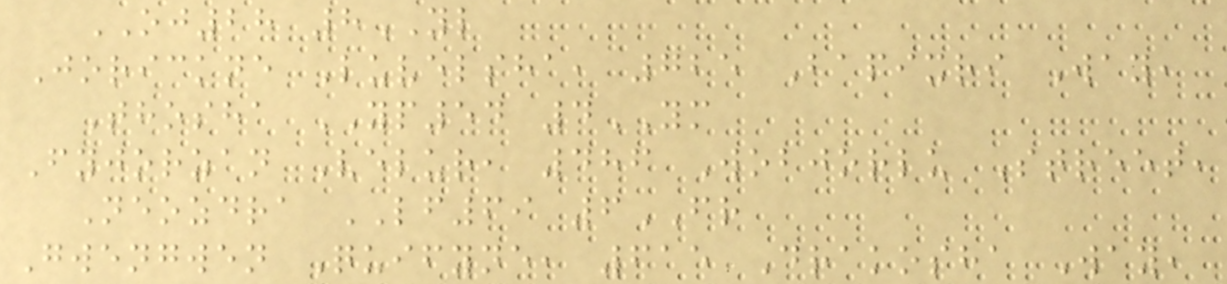OJ28 8YL
Jorickne Luvelsha, 725 Bapixri Way,
Thosha YP54 4YM
Fyjorzan Velur, 486 Wobjorlu Street,
Neozdra LF69 6FR
Gwengwen Quifyne, 615 Drakosha Way,
